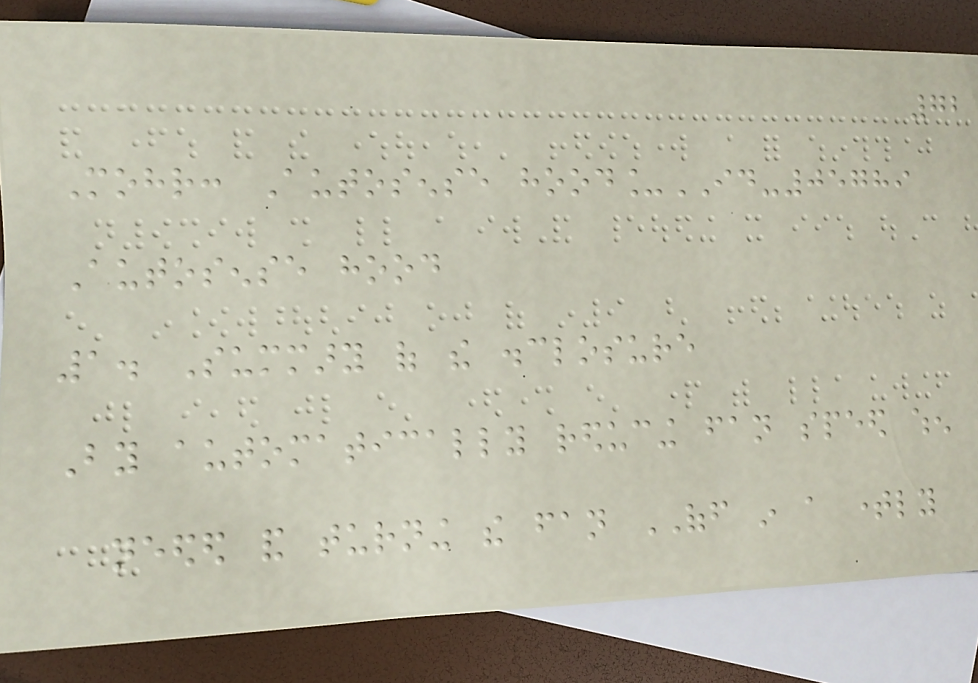72
Mohr: Autosense hood_ID-05789
Autosense hood
1. Summary of the disclosure
By automatically reducing fan speed when
needed and turning the fan OFF in a timely
